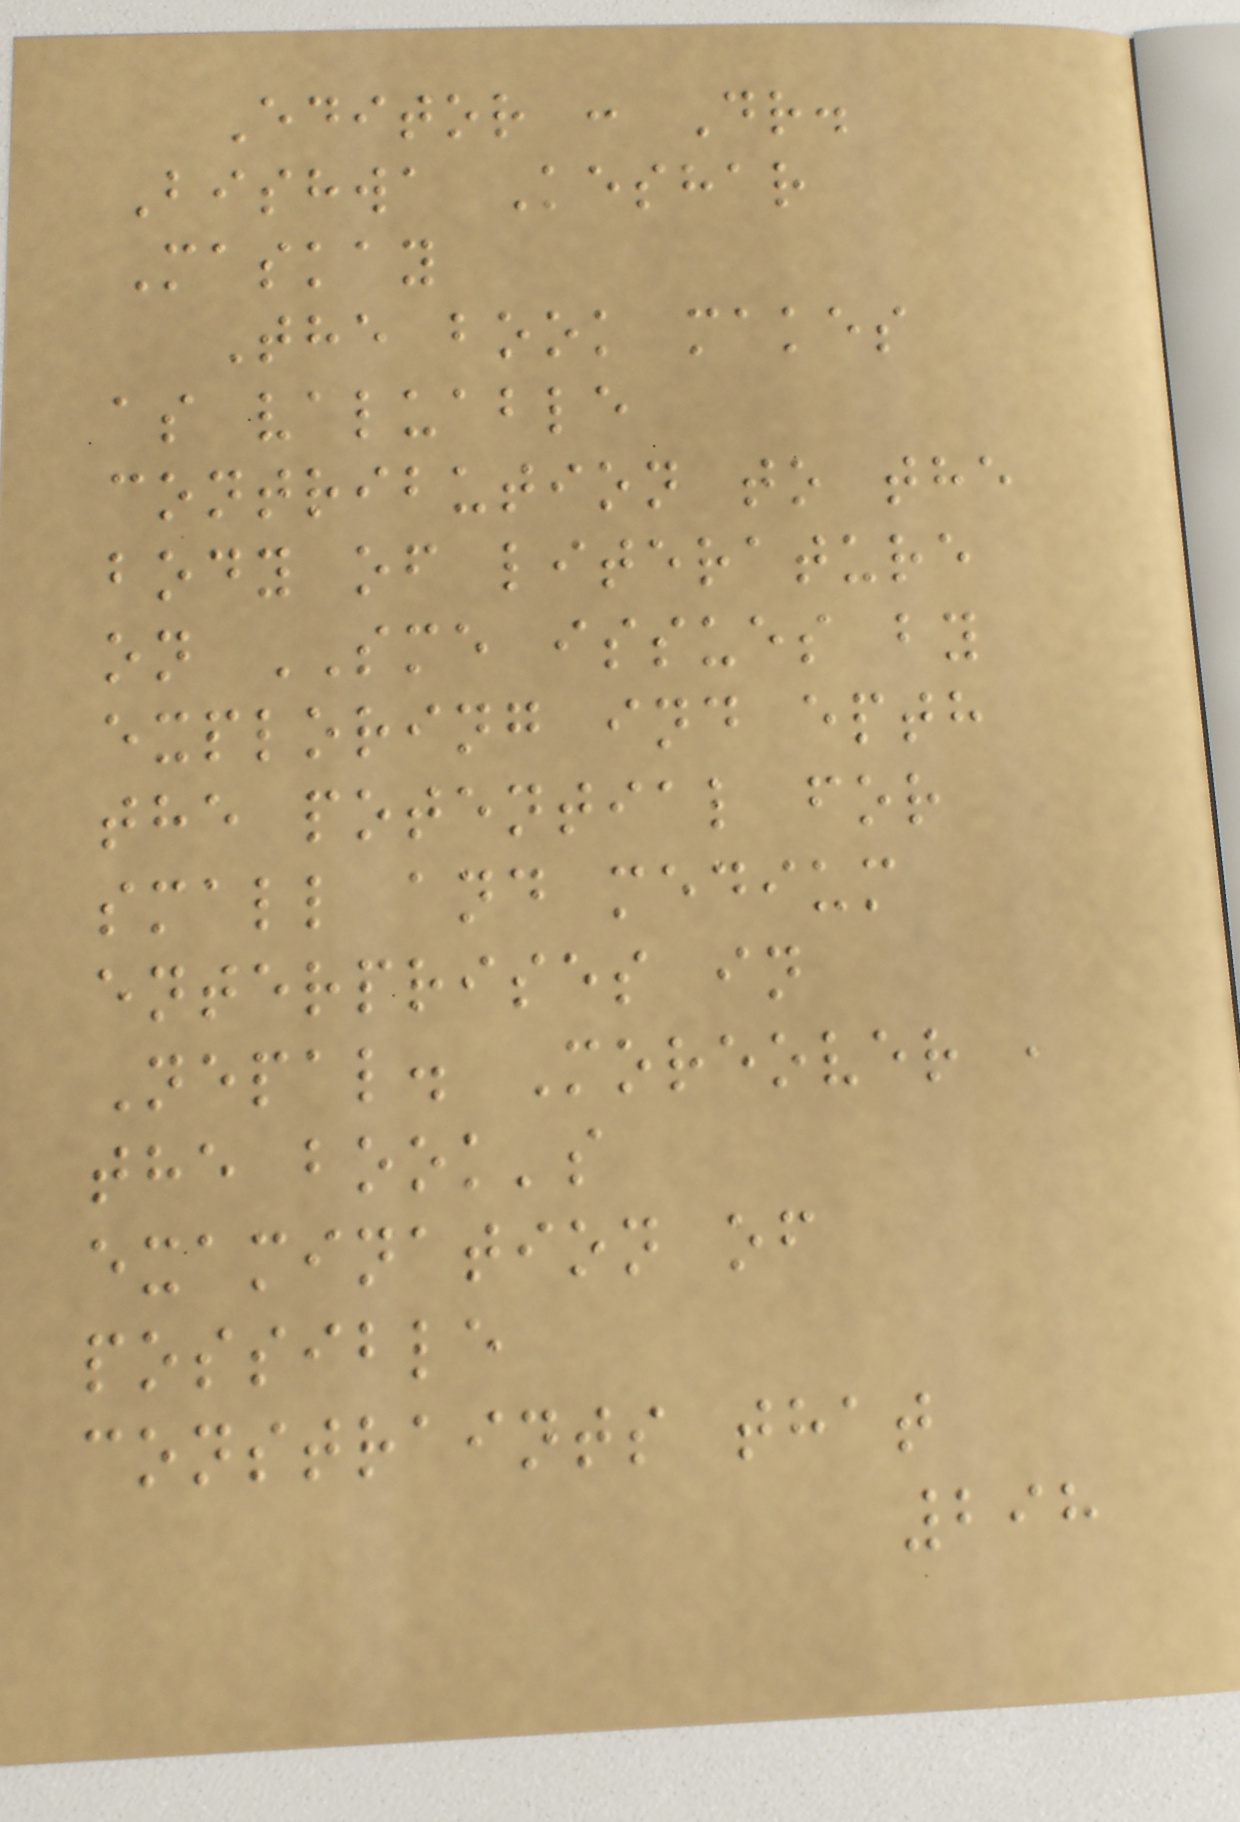Editor : Dr.
Bishwa Keshar
Maskay
The book makes
as valuable
contribution to the
body of literature
on SME issues by
exploring ind epth
the potential for
small and medium
enterprises in
Nepal. Moreover ,
the book's
examination of
possible
constraints that
298
